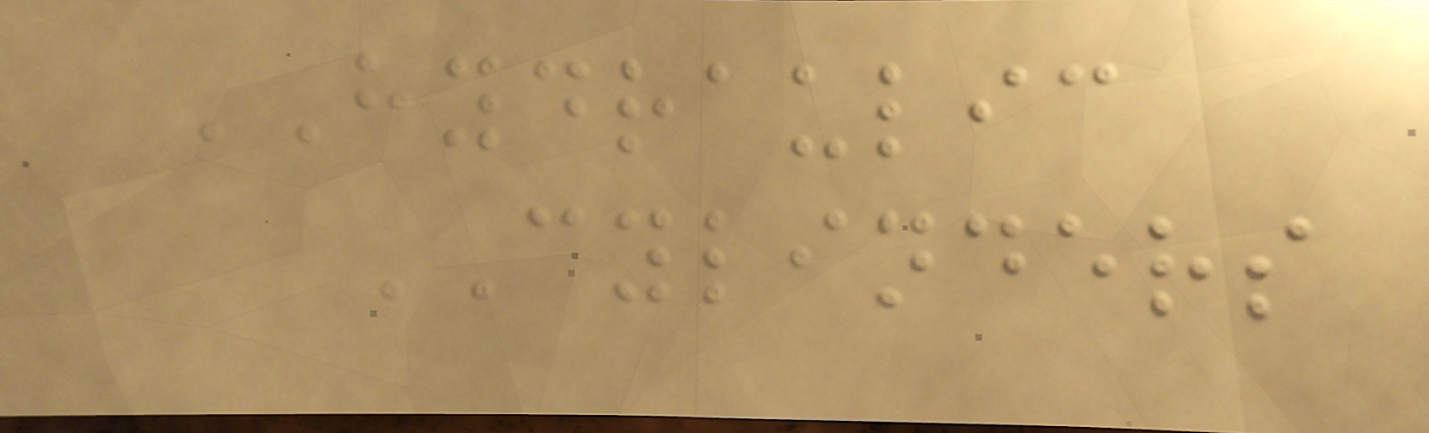HYDRAULIC
CYLINDERS
